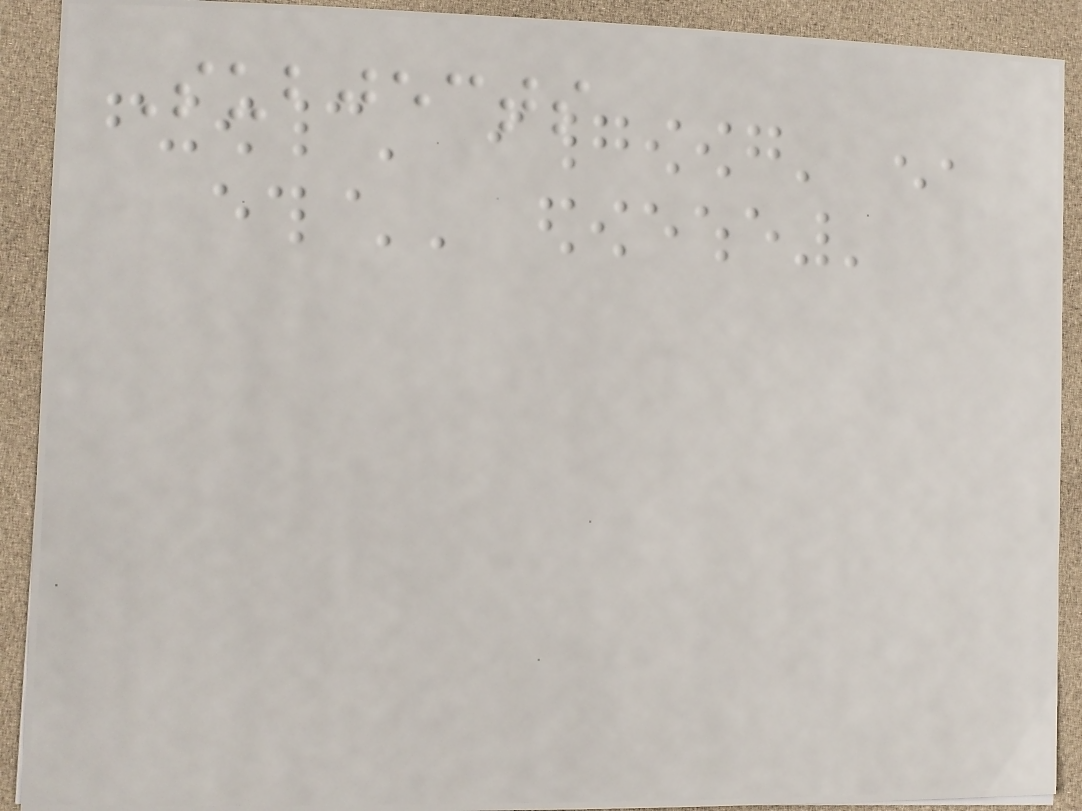Subjects
